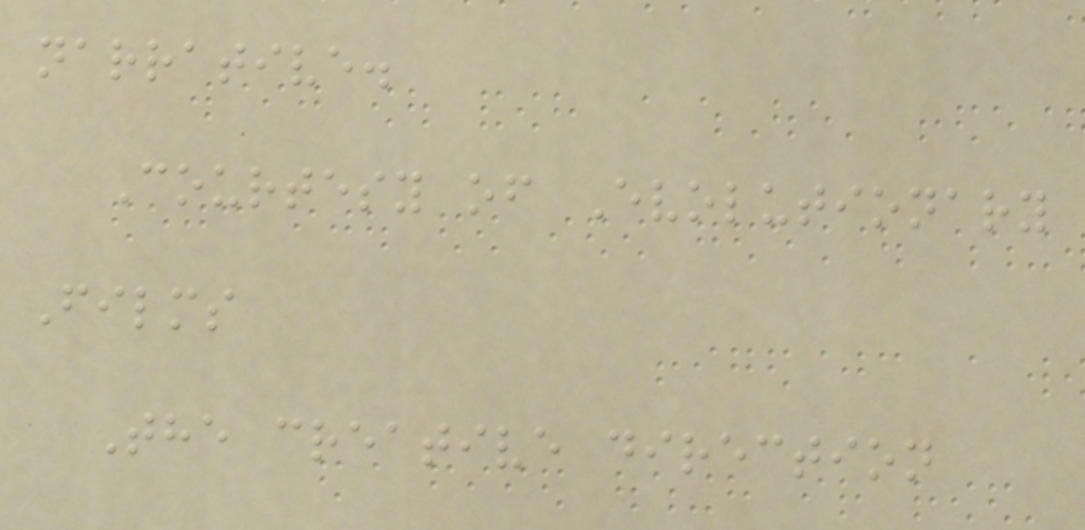narrative.
Courtesy of Evolutionary
Films
The creative direction
